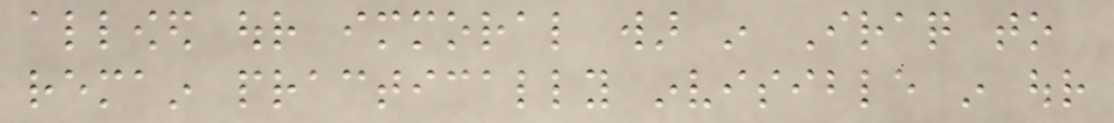allowed our immoral war in Iraq to
remain practically invisible in our
